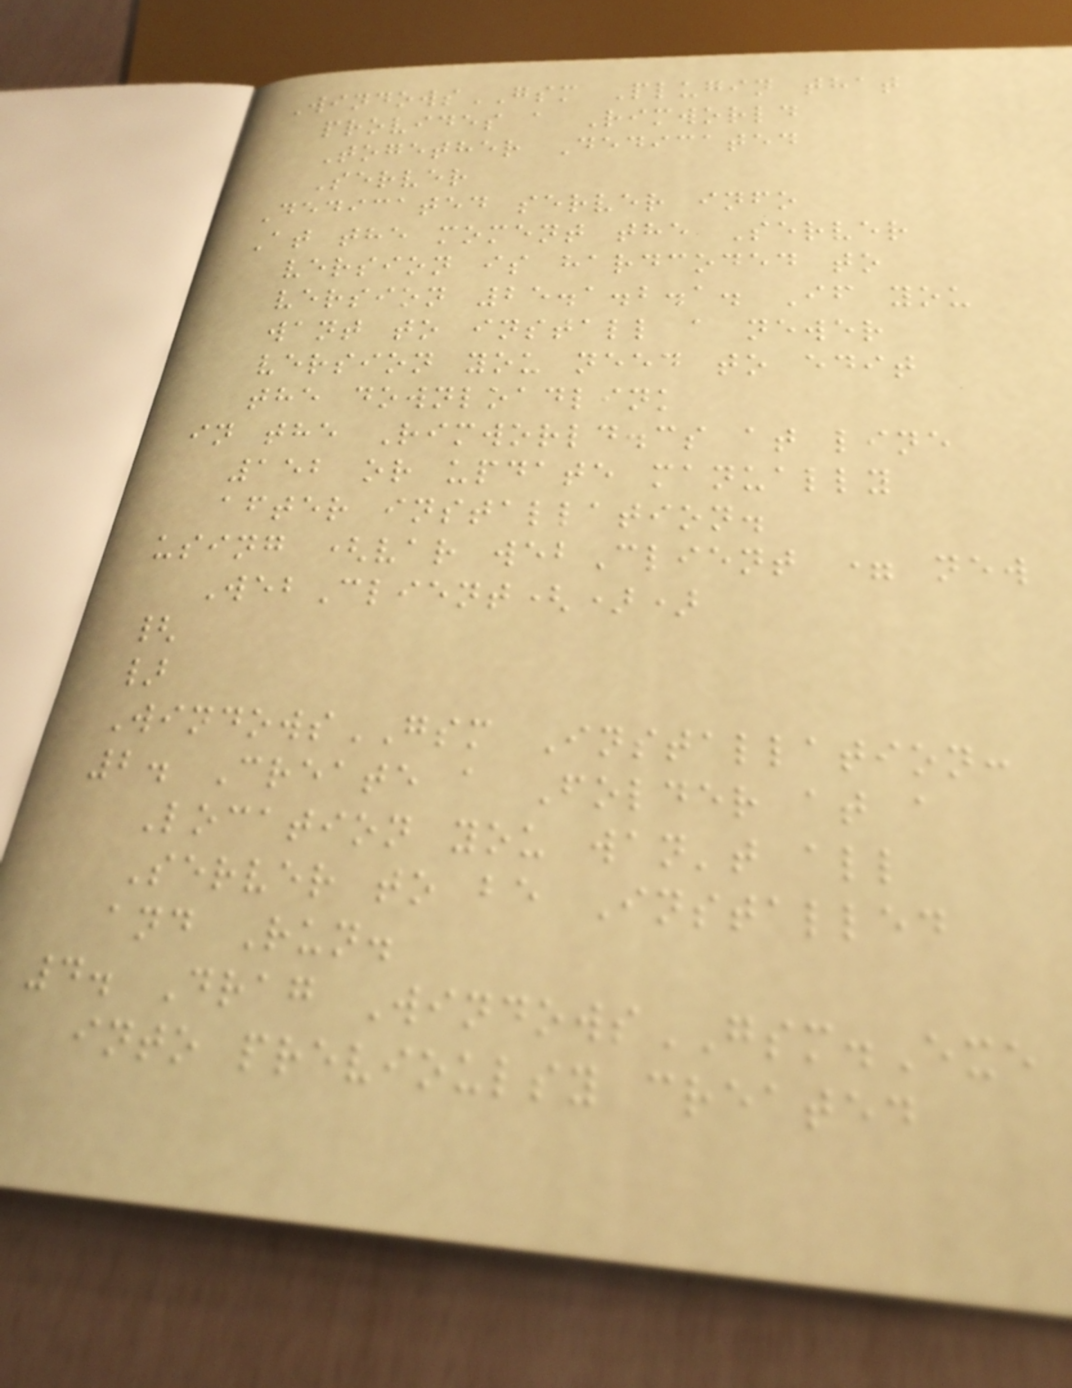WindowsGSM Plugin that
provides a Rimworld
Together Dedicated
Server
Dedicated server info
At the moment the Server
version is hardcoded to
version 25.1.2.1. If you
want to install a newer
version you need to edit
the downloadlink
in the Rimworld.cs at line
152 or update manually
after installation.
using (var webClient = new
WebClient())
{
}
WindowsGSM Installation:
2. Create a Folder at a
Location you wan't all
Server to be Installed
and Run.
4. Drag WindowsGSM.Exe
into previoulsy created
